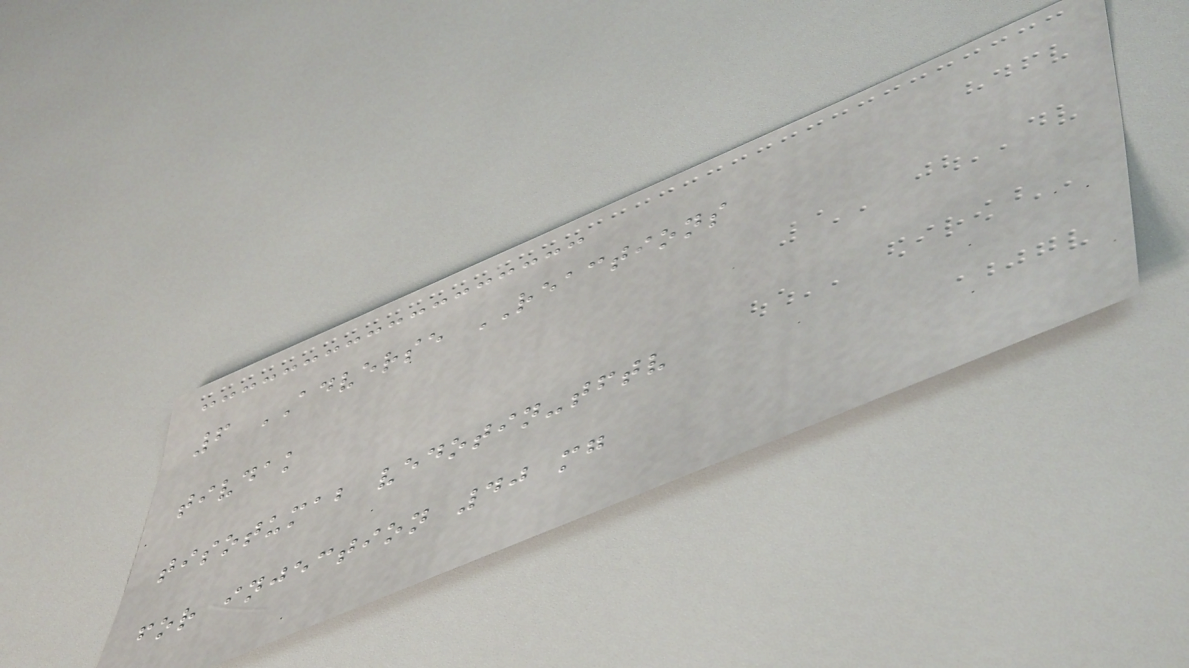6 ADVERSE REACTIONS
tivdak
tisotumab vedotin-tftv
for injection 40 mg
